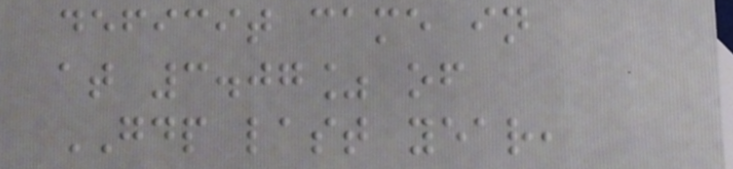deficit came in
at 3.07% of
GDP last year,
